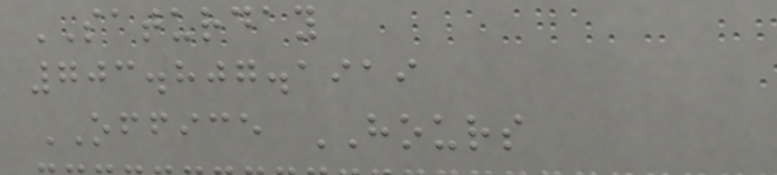SATURDAY
703.807.1919
OFFICE HOURS
